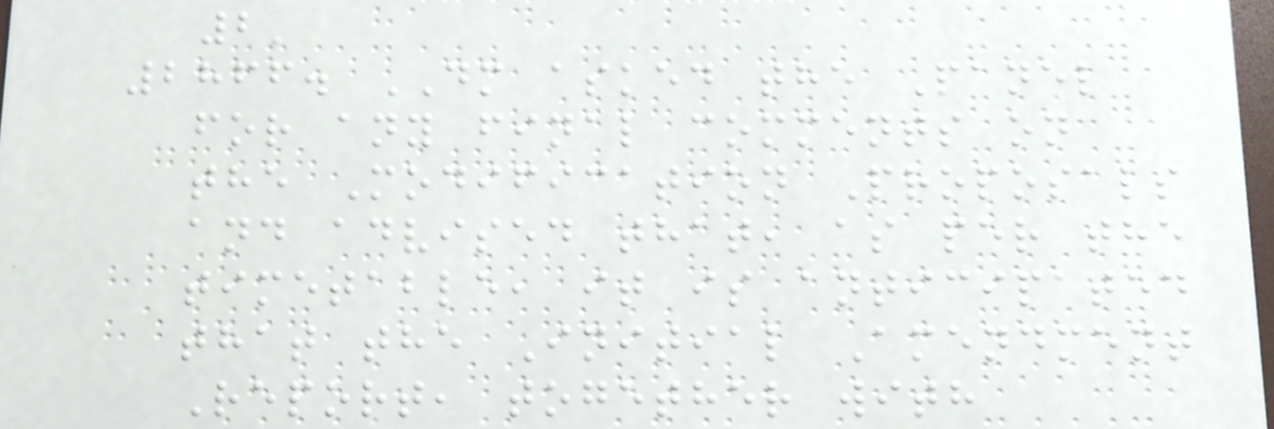2'
2866. DM asked the Panel
for any final comments on
the Modification Proposals
and advised that, as per the
timetable, it is anticipated
that the Initial Amendment
Report, together with
